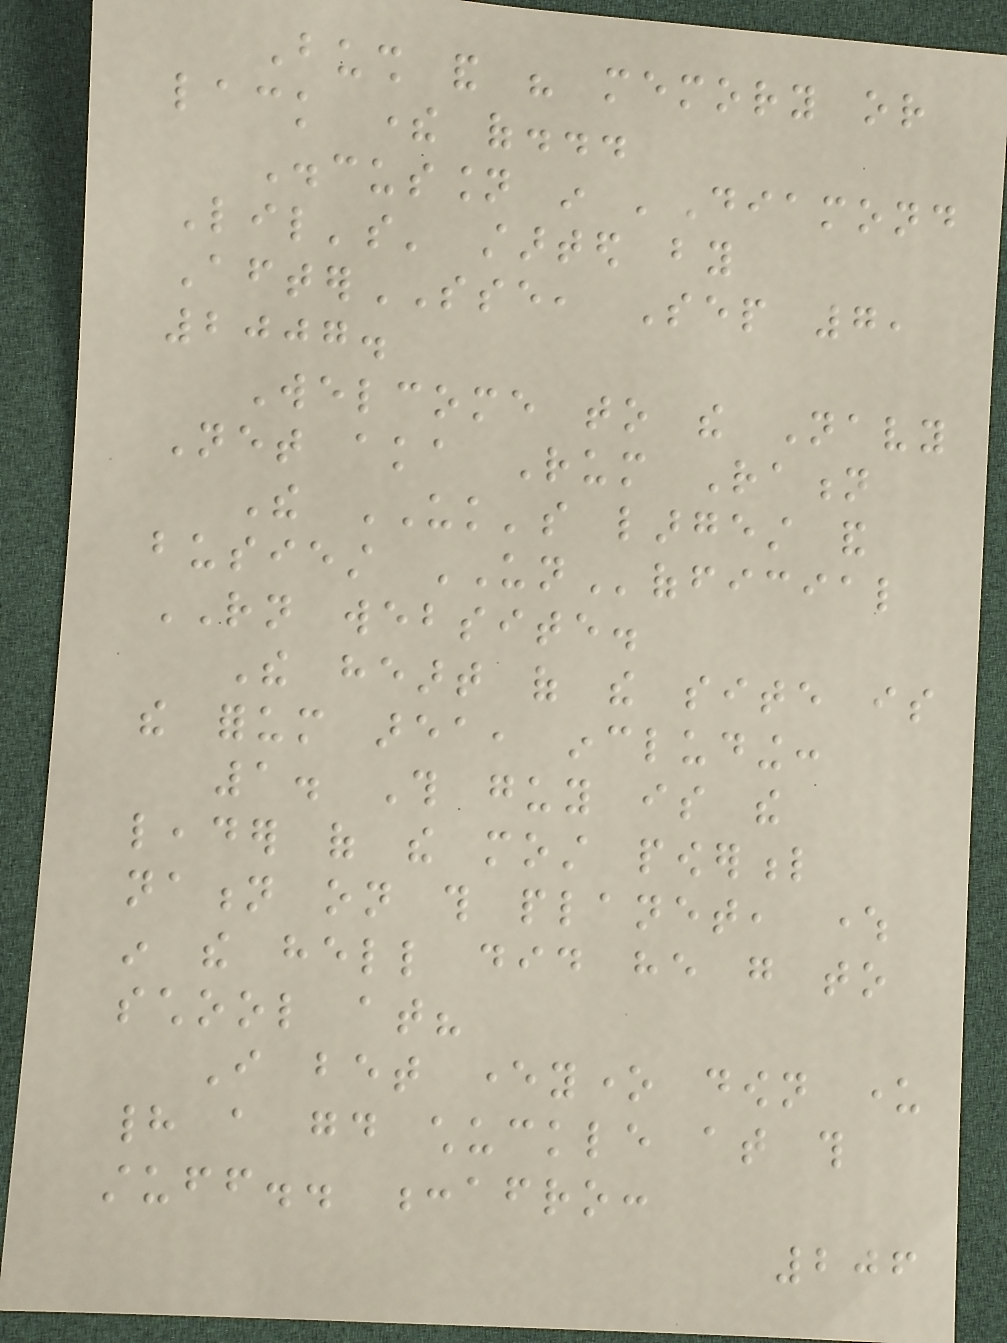Bush and his memory or
lack there of...
Discussion in 'Diamond
Lil's' started by
AfterSSE, Sep 7,
2007.
Welcome to the Navy
Net aka Rum Ration
The UK's largest and
busiest UNofficial
RN website.
The heart of the site is
the forum area, including:
1. This guy is the
leader of the most powerful
nation on this planet, where
in the hell did he go to
school at?
I bet everyone down under
had a good chuckle at this
stuff.. :afro:
206
